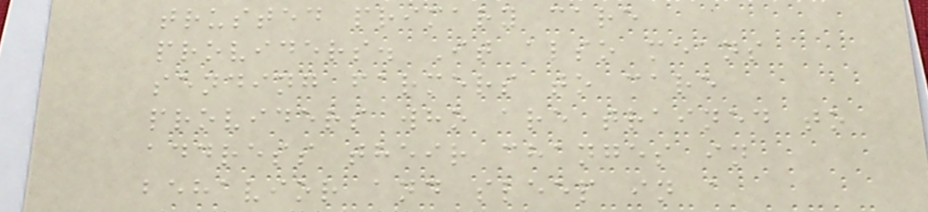trusted primary care
providers. It also means
sending farmers to care
providers who are trained to
address their changes in
behavior and sleep in a
